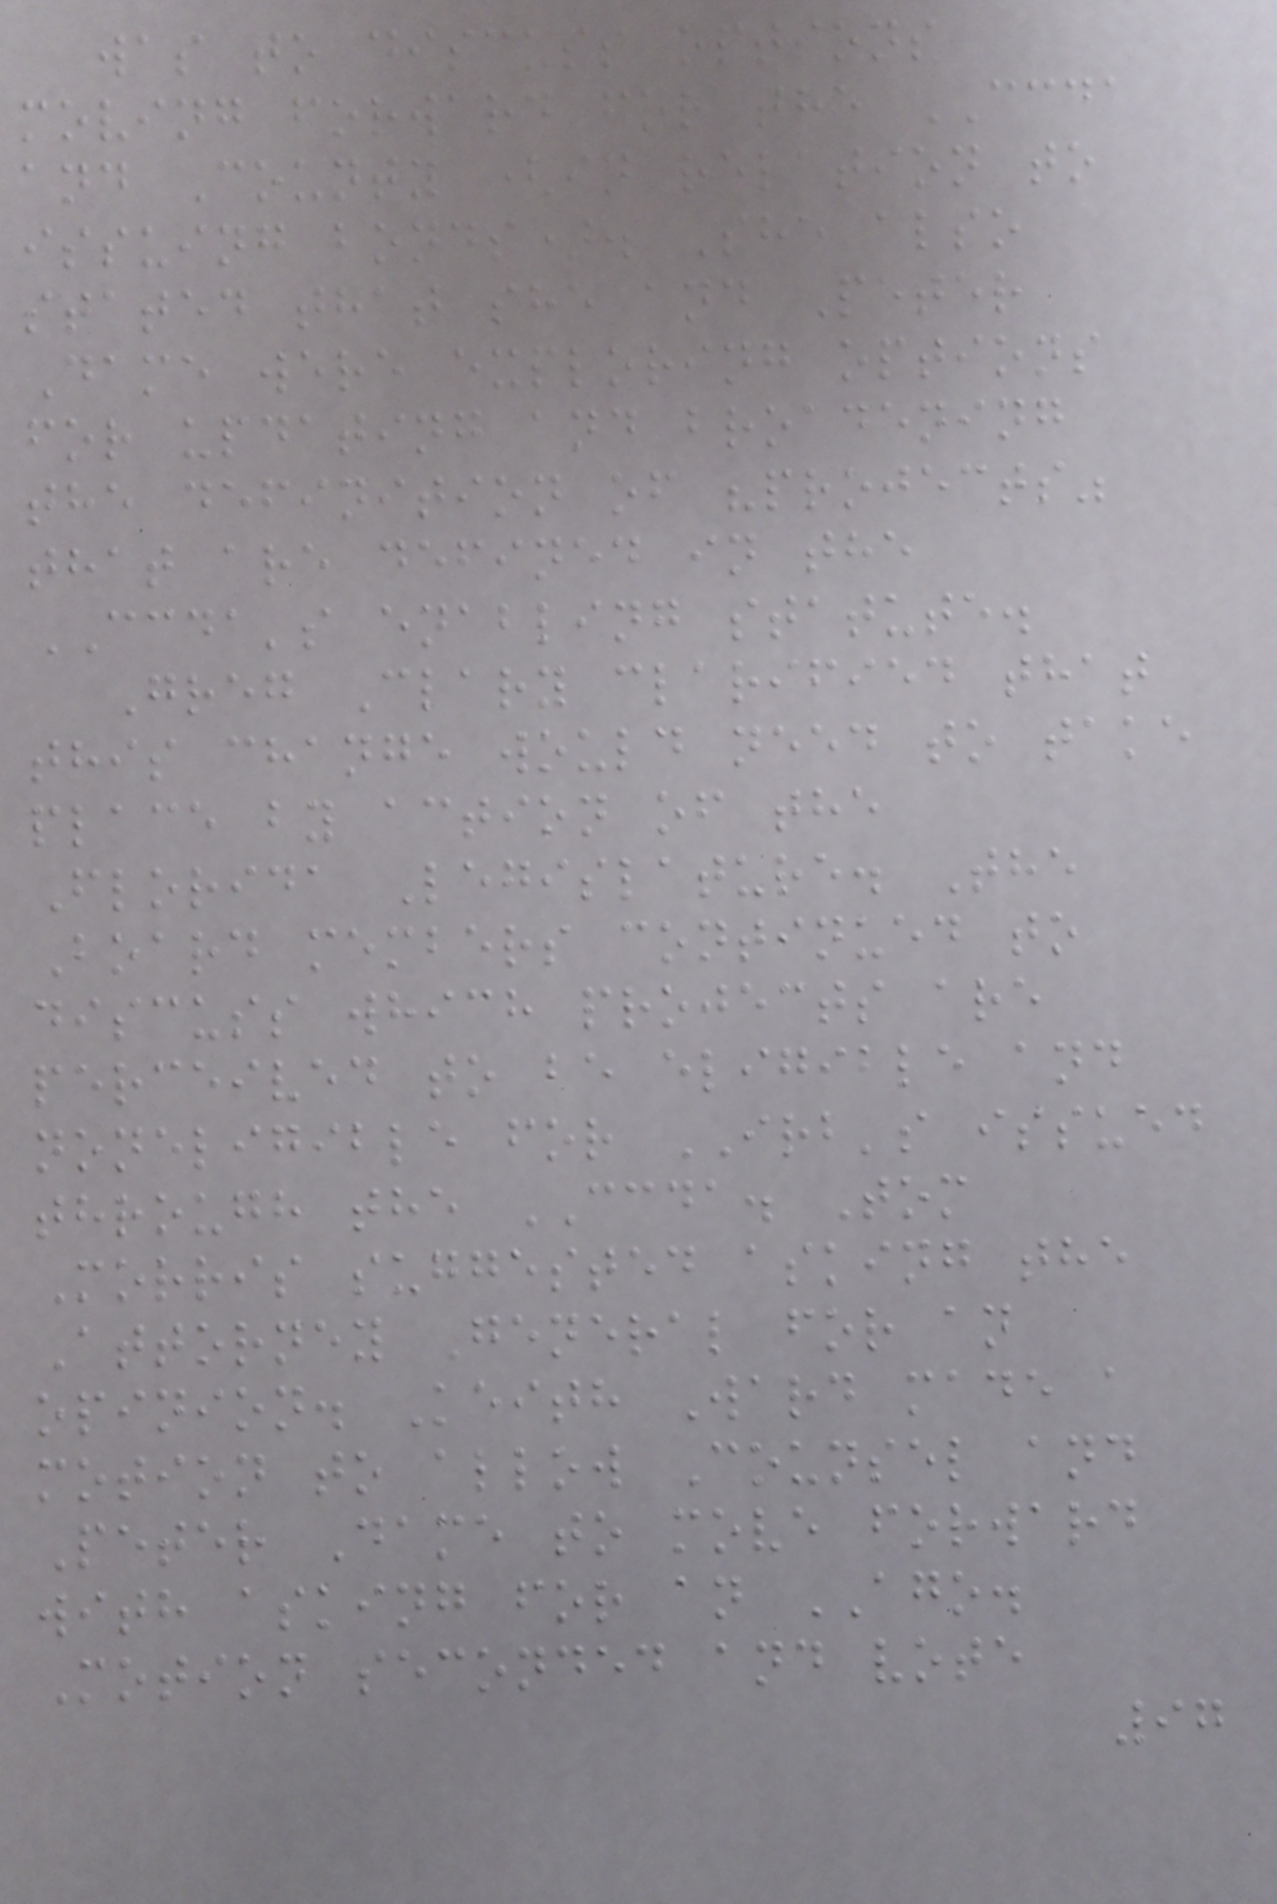was to discuss options
moving forward for the CCDA
and County (in relation to
issuing bonds). She also
stated that she and Peter
Dame were exploring options
for updating and broadening
the definition of "projects"
that are defined in the
CCDA's enabling statute.
Greg Clary clarified that
this change would need to take
place by action of the
Florida Legislature. The
Board members continued to
discuss which projects are
perceived to be eligible and
noneligible for IRB's issued
through the CCDA. Tom
Morris suggested asking the
Attorney General for an
opinion. Keith Ward made a
motion to allow Counsel and
Peter Dame to move forward
with asking for an AGO.
Motion seconded and vote
97
